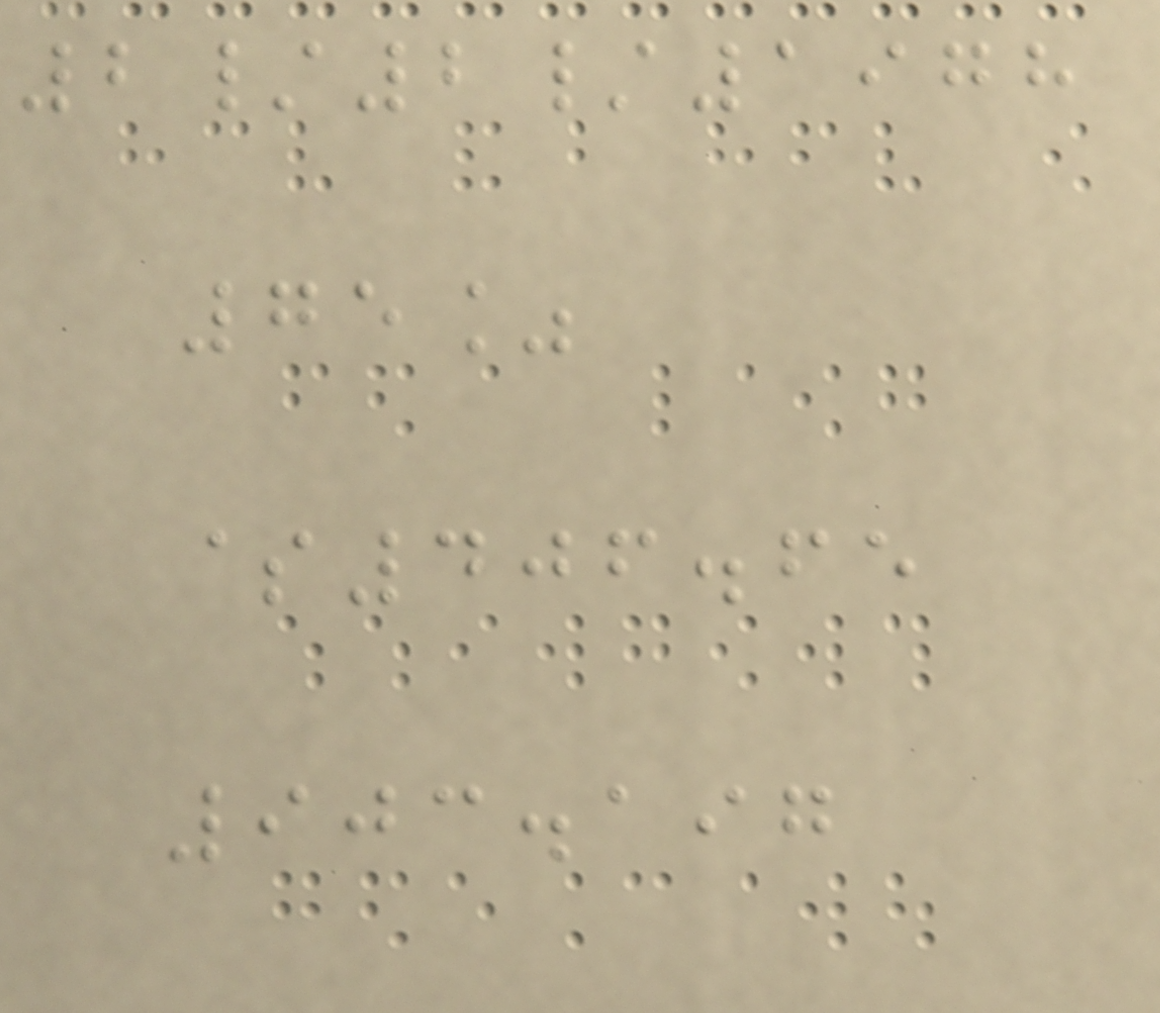2/2/1978
75%
$406.65
903.197
